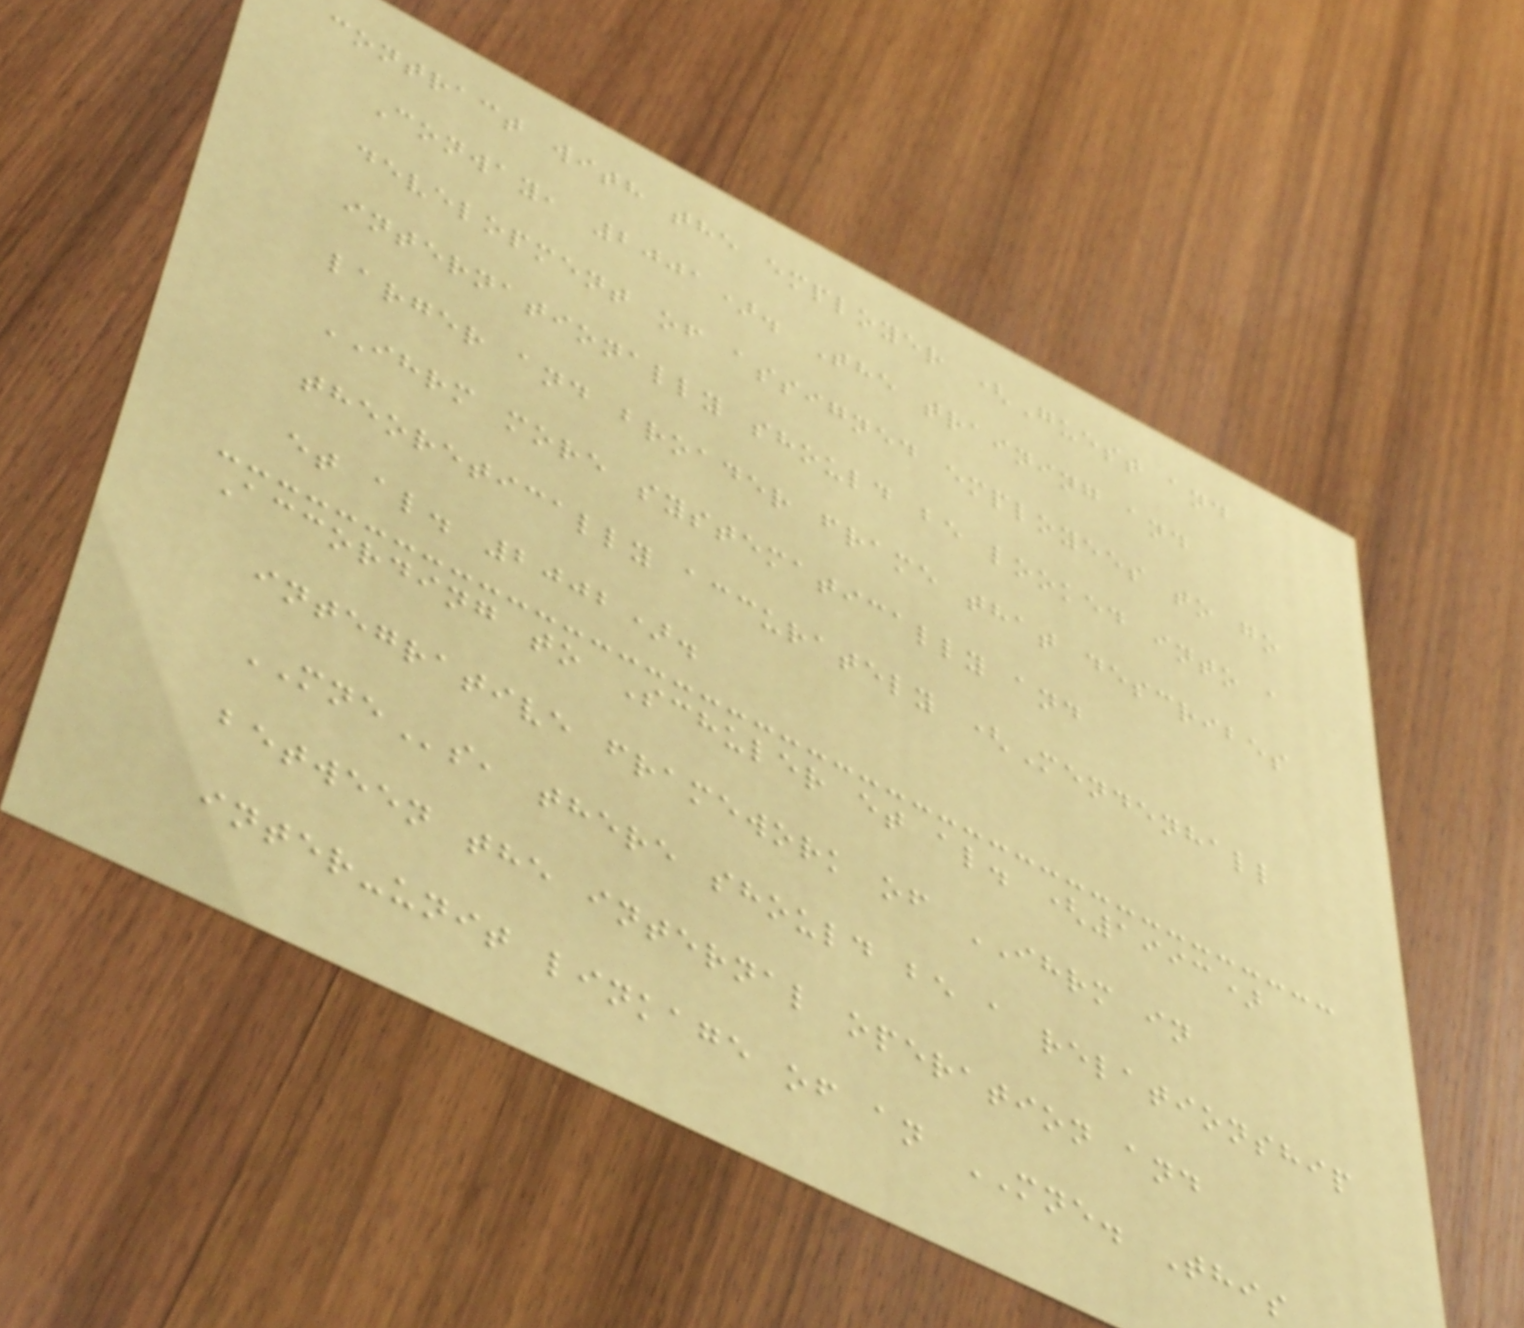contract with the employer (Guest and
Conway, 2001). The training and
development of assigned employees to go
internationally should be looked into a
larger and broader frame that describes
IHRM more systematically and
theoretically accurately (Mendenhall
et al. 2002).
According to Schuler et al. (1993)
integrative framework of IHRM in
MNEs, there should be a relationship
between the internal operation and
inter-unit linkage of an MNE. This
